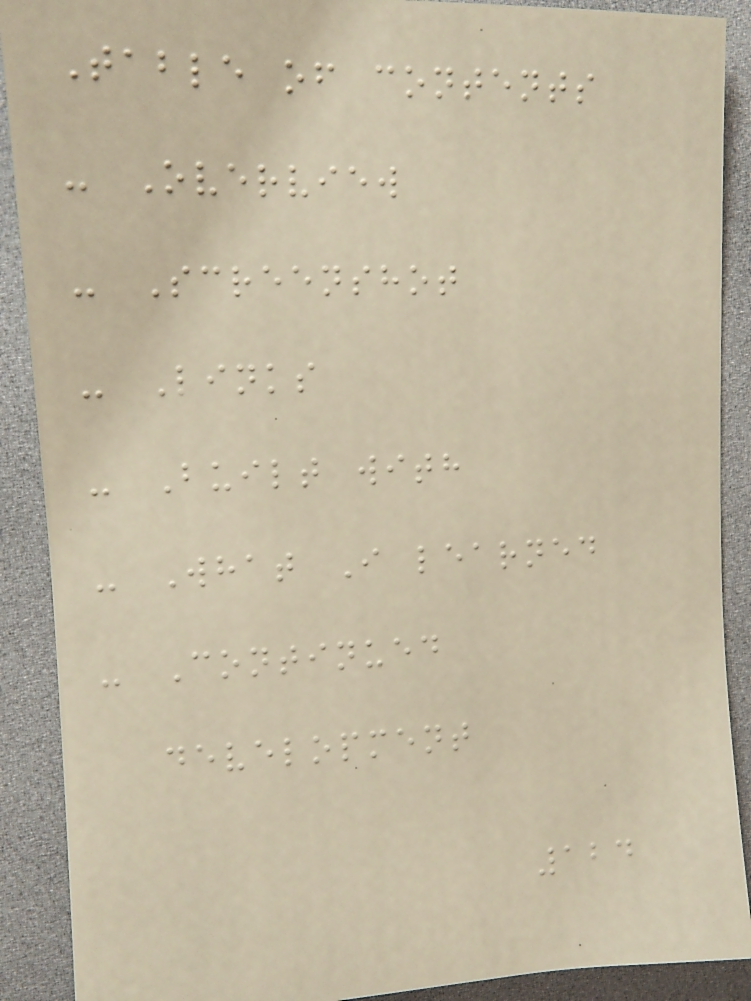Table of contents
- Overview
- Screenshot
- Links
- Built with
- What I learned
- Continued
development
124
